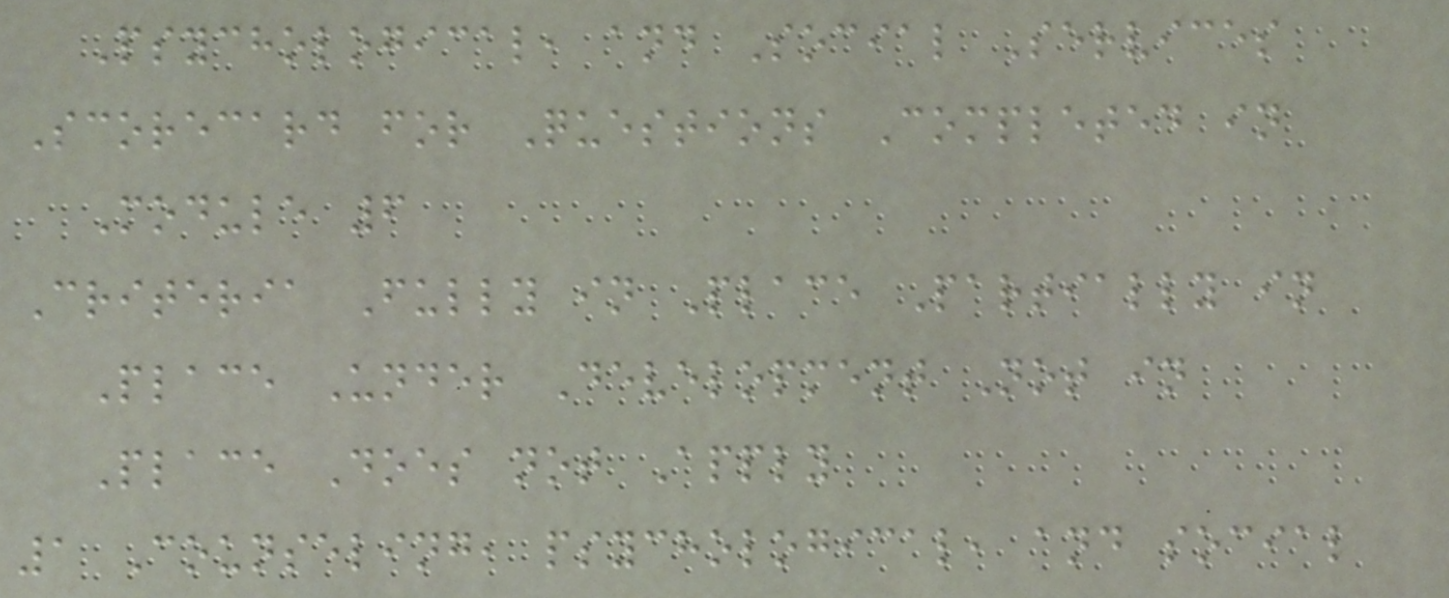Psychological, and Social Services
Scorecard for Questions Completed in
Module 6
Criteria Fully in Place Partially in
Place Under Development Not in
Place Does not Apply
1 Counseling, psychological, and social
